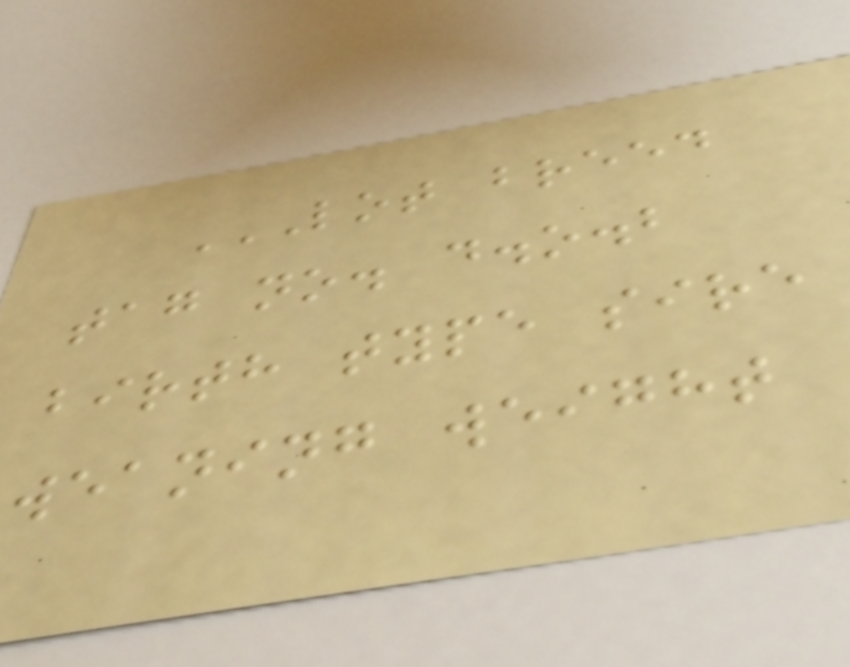LOT BREED
TAG NO. D.O.B
BIRTH TYPE SIRE
WEANING WEIGHT
